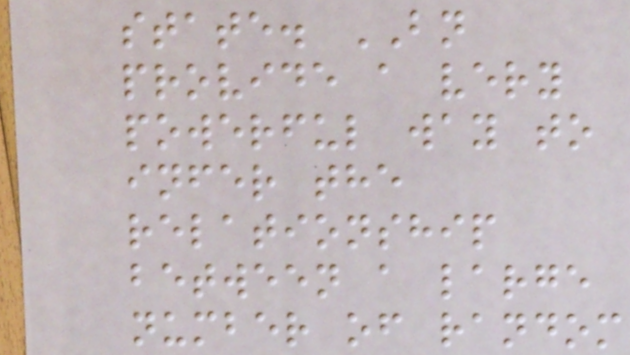state. BN
provide a very
powerful way to
infer the
relationship
between a large
number of random
